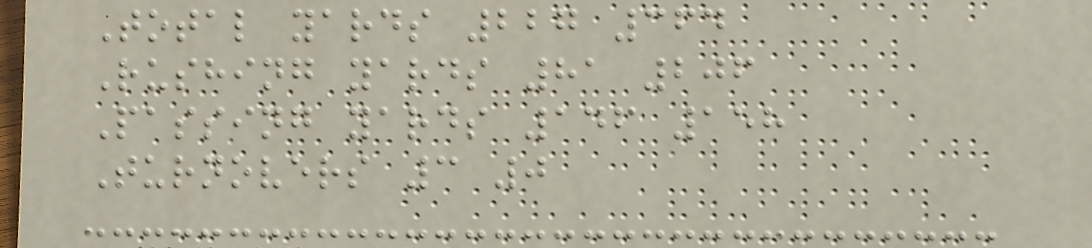Total yards 227 364
Rushing yards 81 206
Passing yards 146 158
Turnovers 3 0
